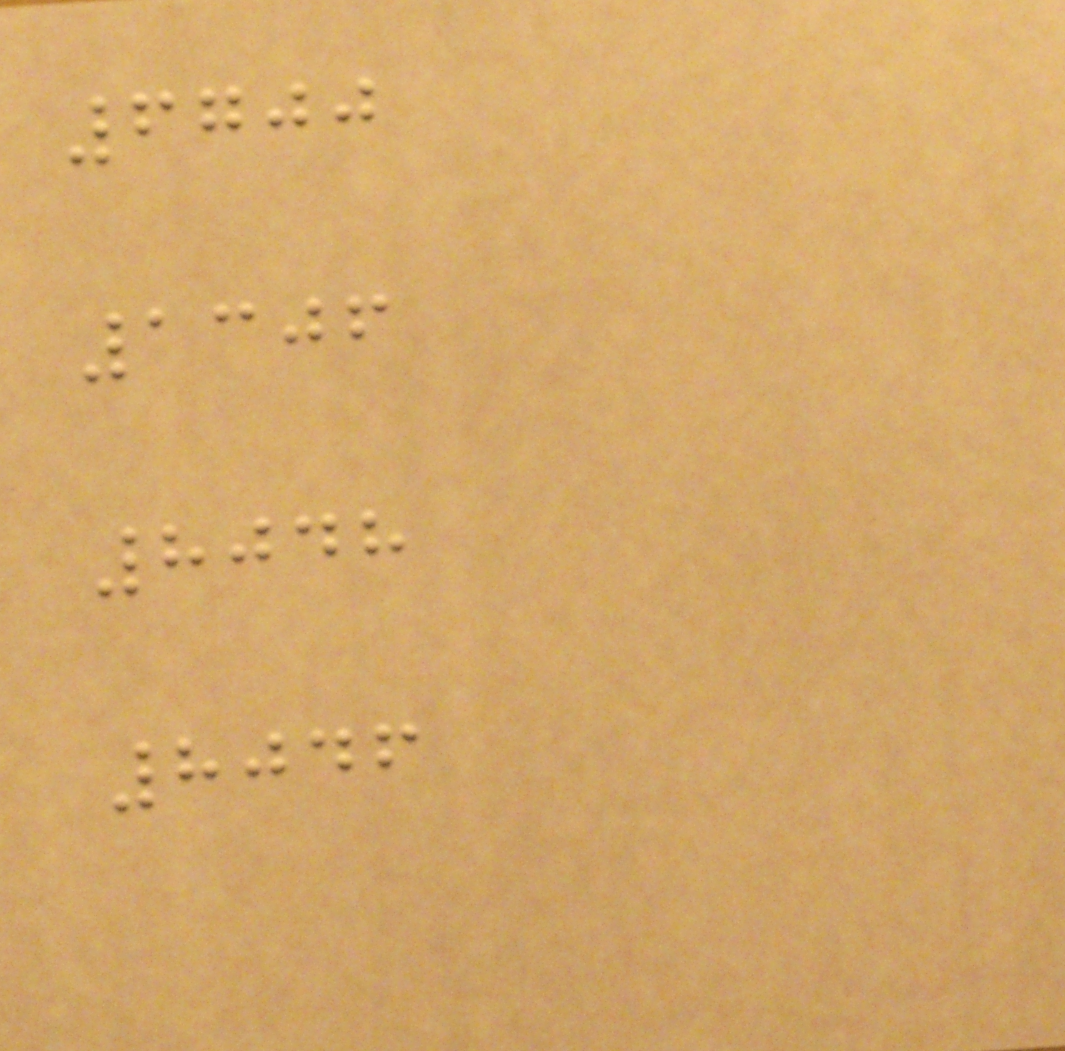6700
1306
8048
8046
